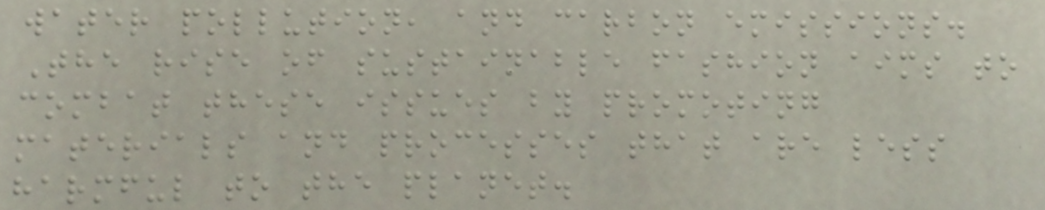water pollution, and carbon emissions.
The rise of sustainable fashion aims to
combat these issues by promoting
materials and processes that are less
harmful to the planet.
